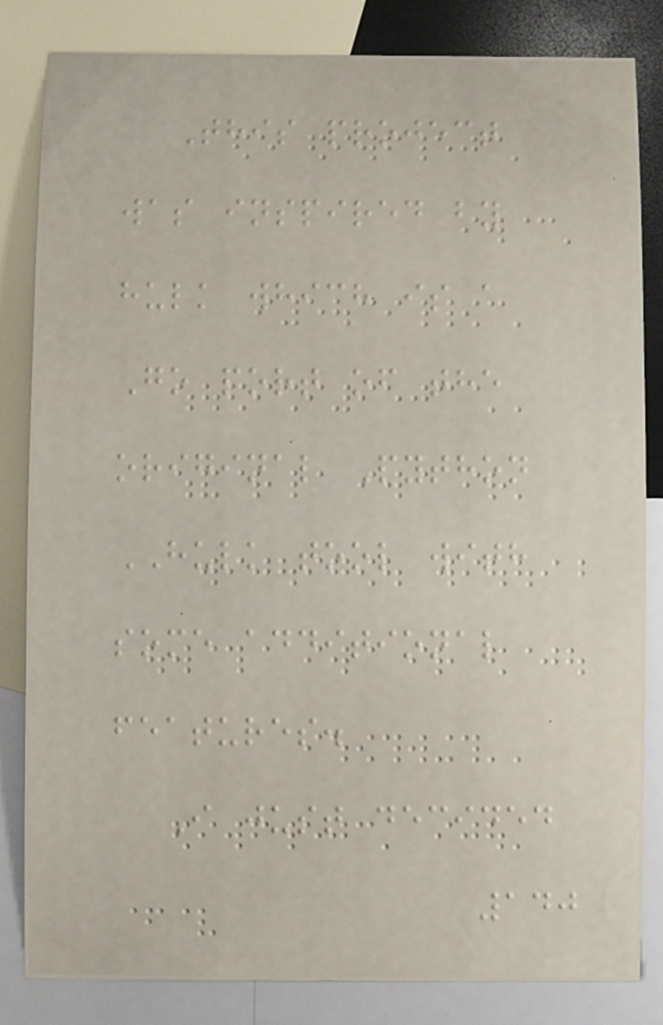This project
was inspired by
hulk which is a
Go port of the
original Python
HULK tool with
some additional
features.
I just decided
140
